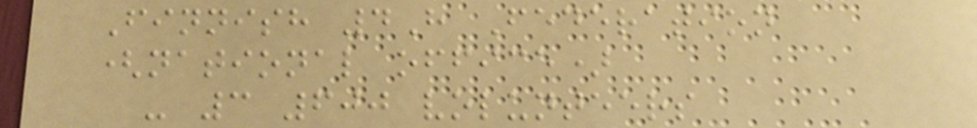Finnish 4H Federation
(national office)
- 3 600 volunteers
